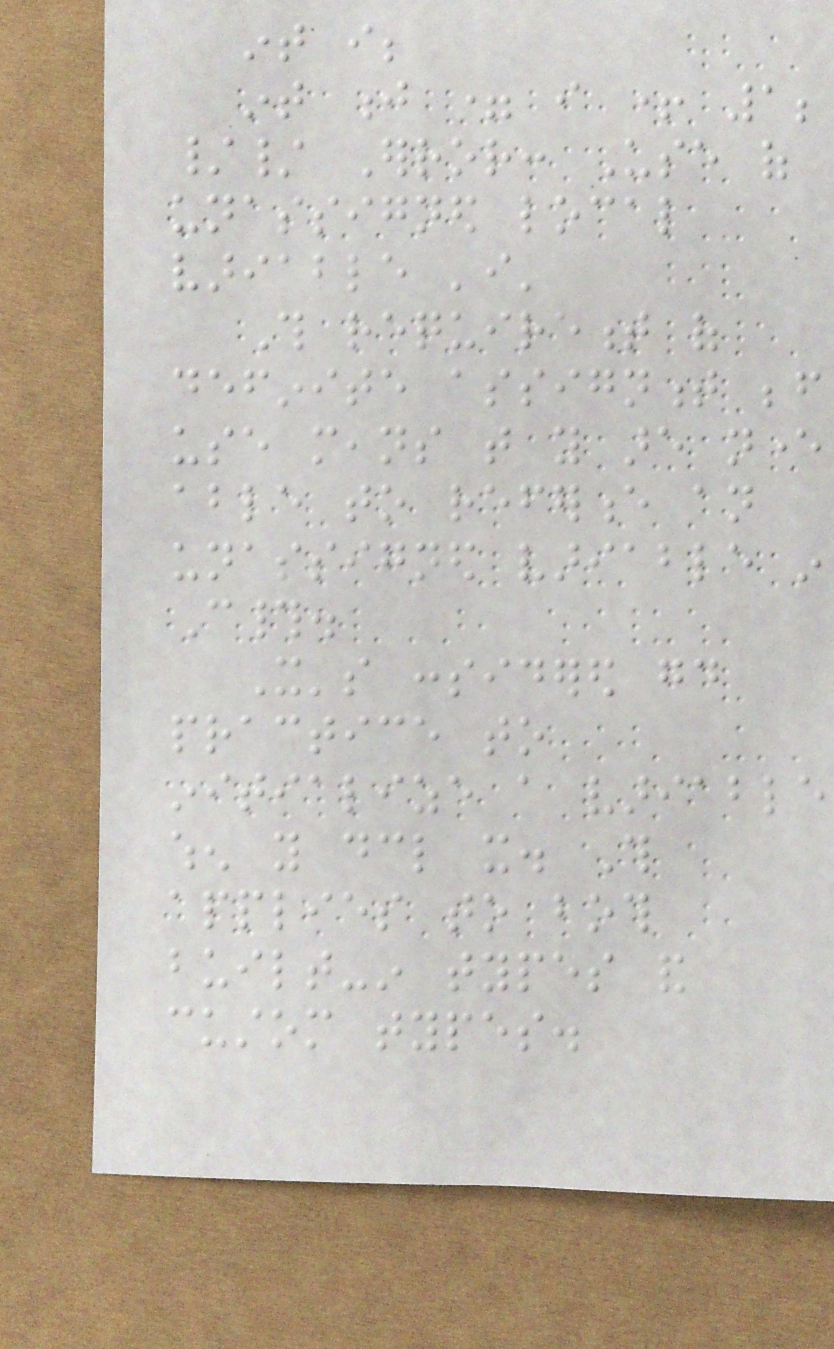int i;
int j = i + 1;
// Error: Use of
unassigned local
variable 'i'
This requirement of
definite assignment before
use means that you are never
able to reference an
unassigned variable in
C#.
It's considered good
practice to
initialize a variable
when you declare it. This
applies to both
built-in types and
custom types.
